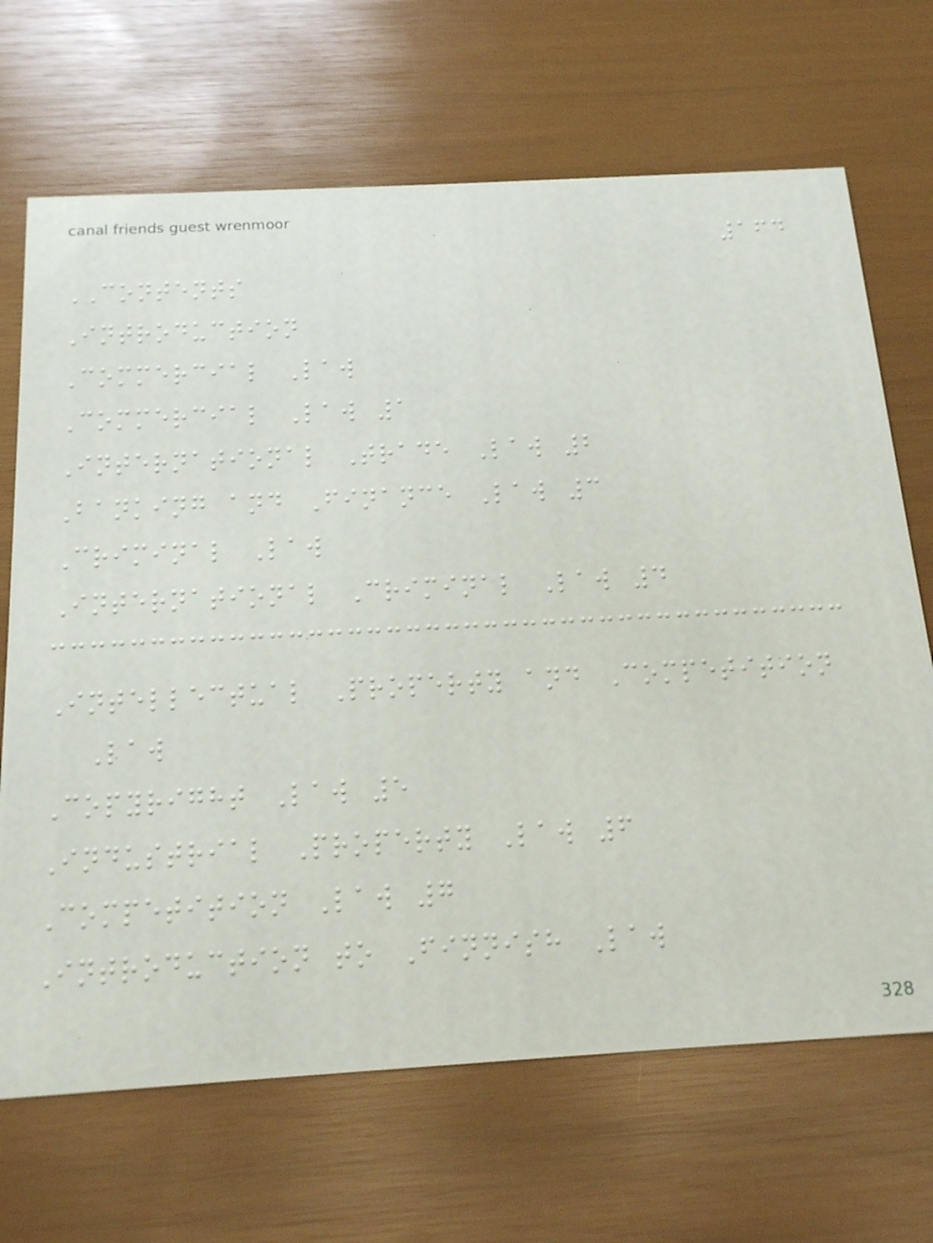164
CONTENTS
Introduction
Commercial Law
Commercial Law 1
International Trade Law 2
Banking and Finance Law 3
Criminal Law
International Criminal Law 4
Intellectual Property and Competition
Law
Copyright Law 5
Industrial Property Law 6
Competition Law 7
Introduction to Finnish Law
